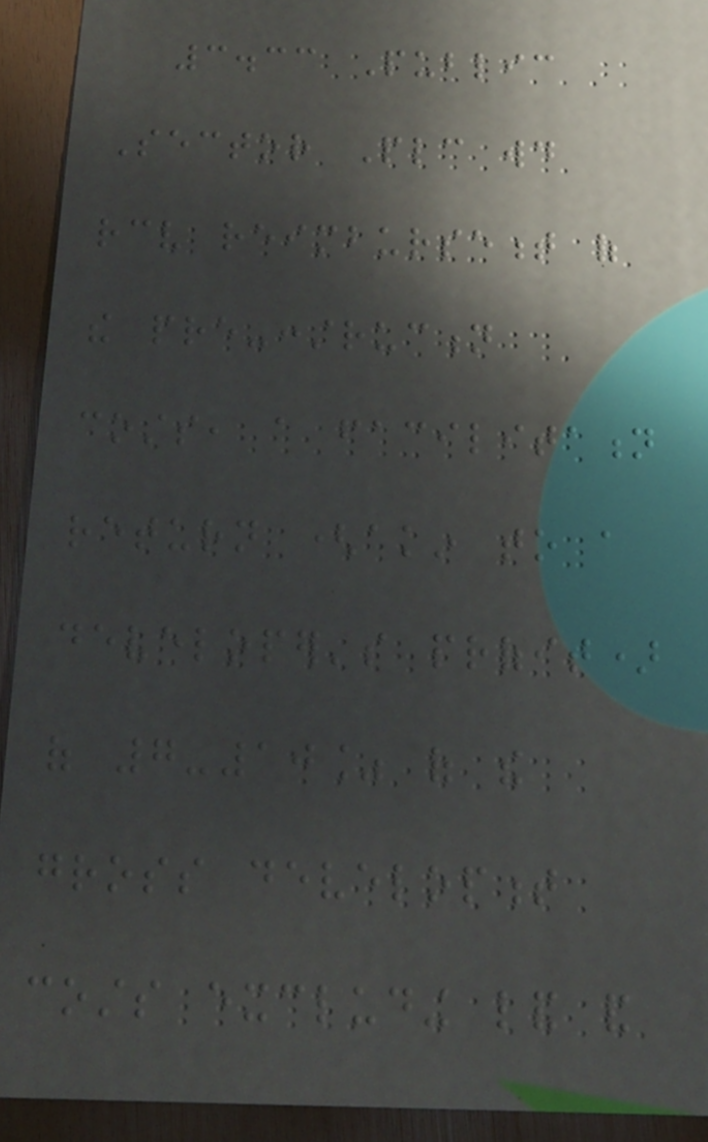3.33 Public
Sector Plc would
receive reimbursement of
the pre-construction
costs, a facilitation
return (akin to a
developer's profit)
of 7-10% of the
gross development
costs excluding land and
